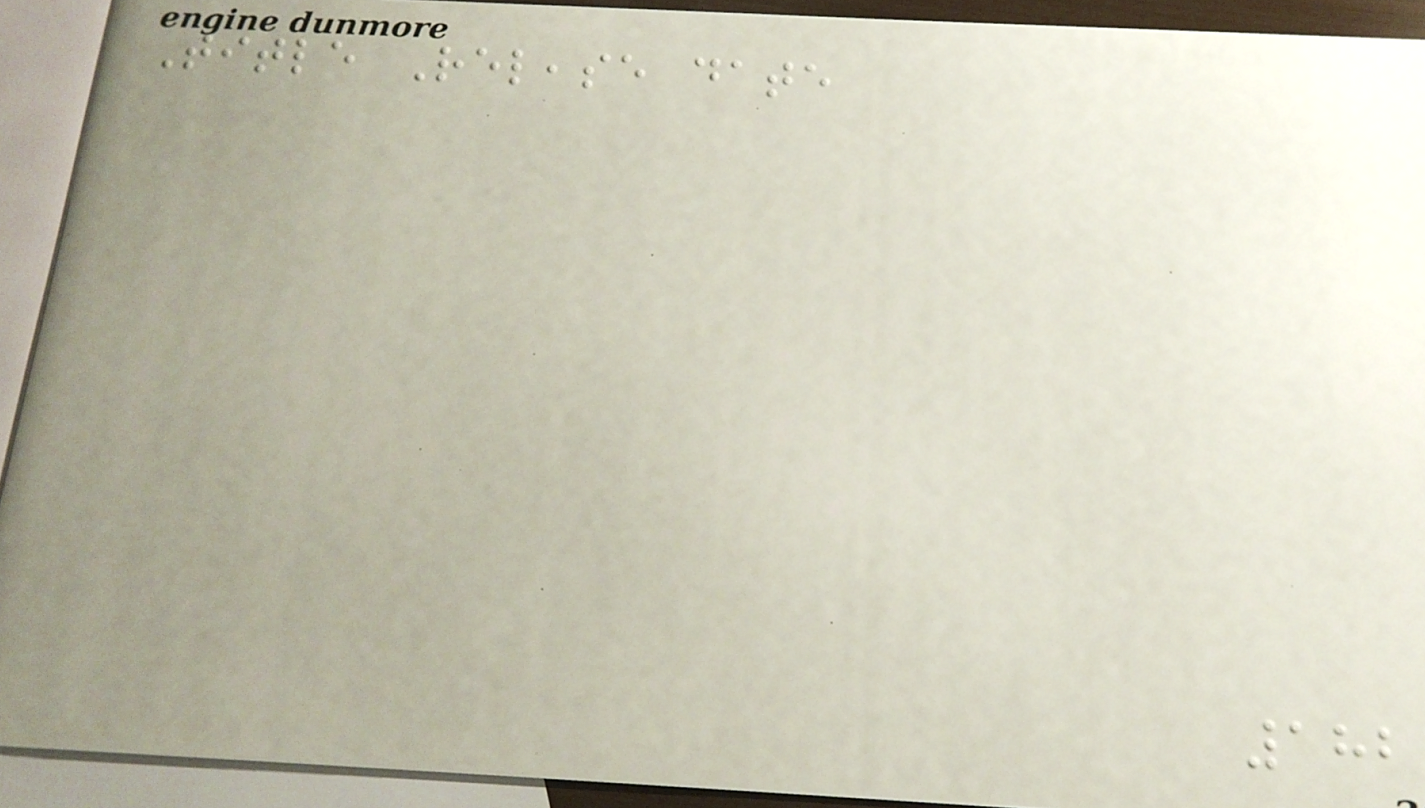Title Release date
182
